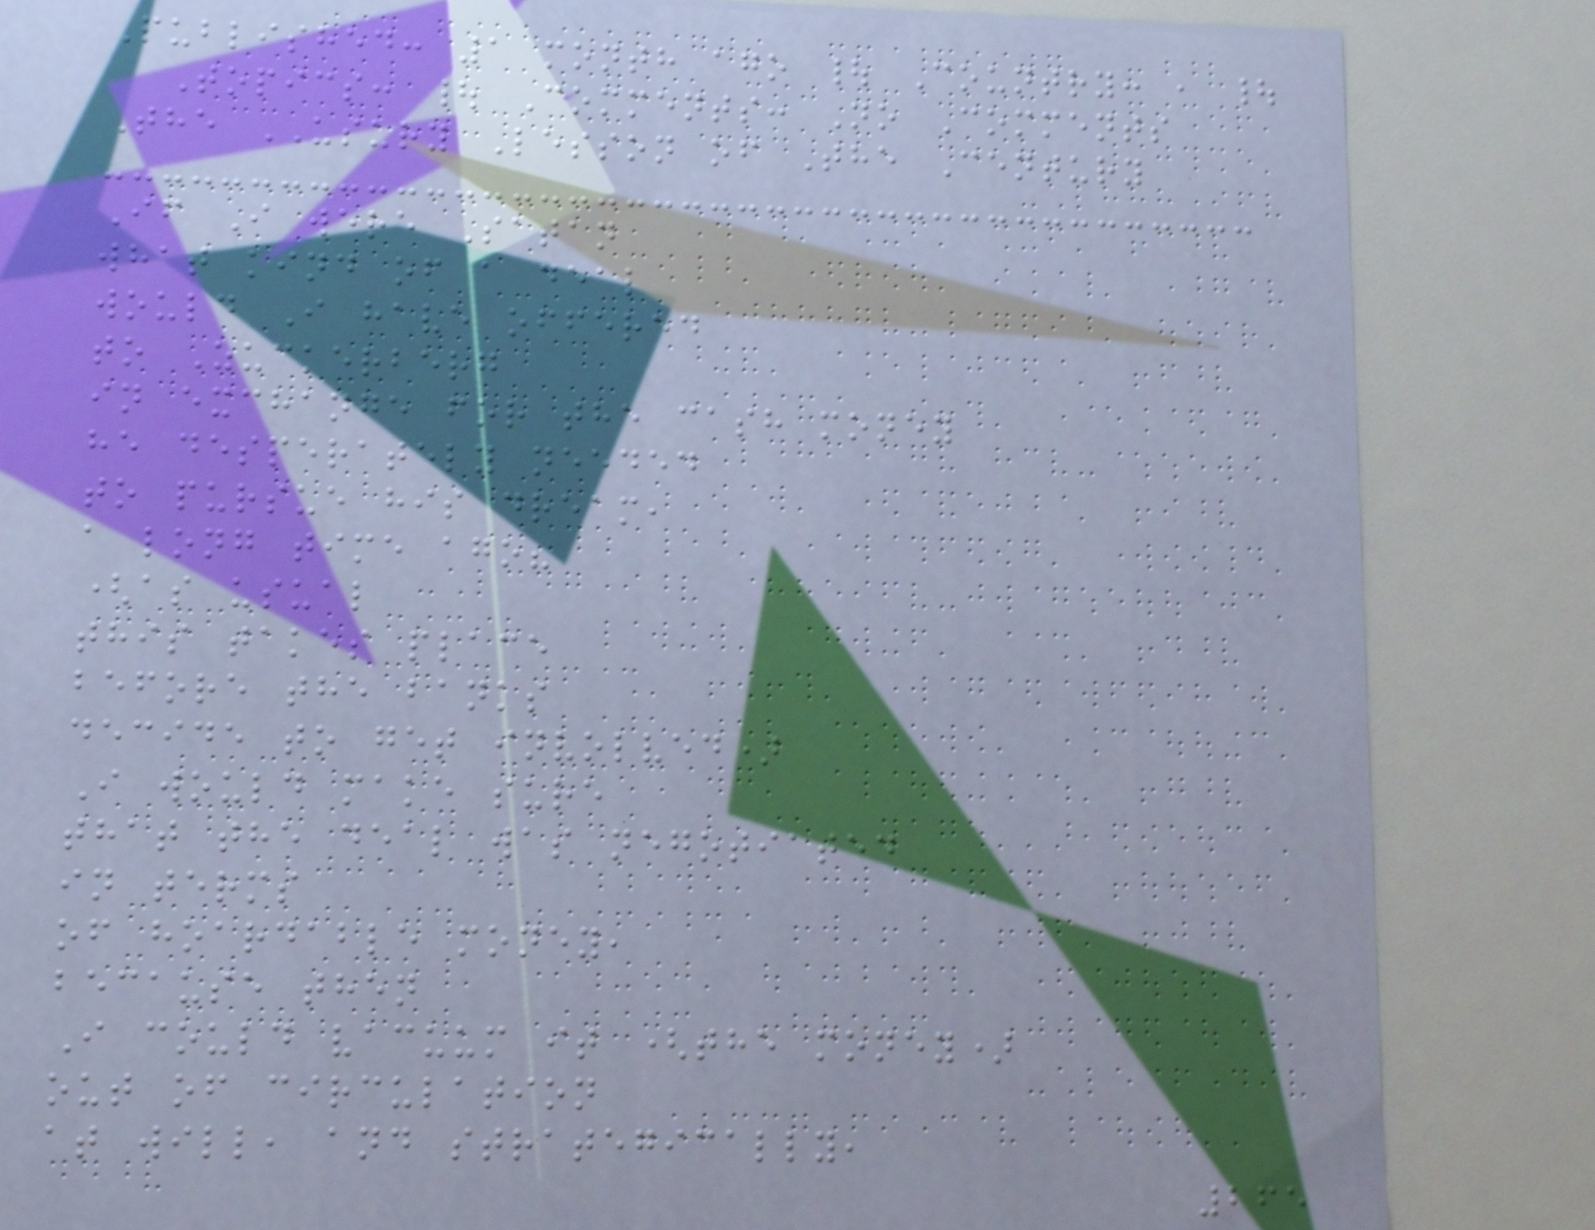Published: 1 month ago | Country: , |
Topics: | Comments: No Comments
The USURY Lesson of The Century
If I were Satan
what kind of a deal
would I have offered
to Zuckerberg
in exchange for the cash money
he desperately needed
to pursue his dream,
a long time ago?
(as usual
this takes place
before the banks
decide to get involved)
I would make sure
that the deal was negotiated
in terms
of hoardable money,
because then
I could vacuum it (the money)
out of circulation
at will, and strategically,
265
